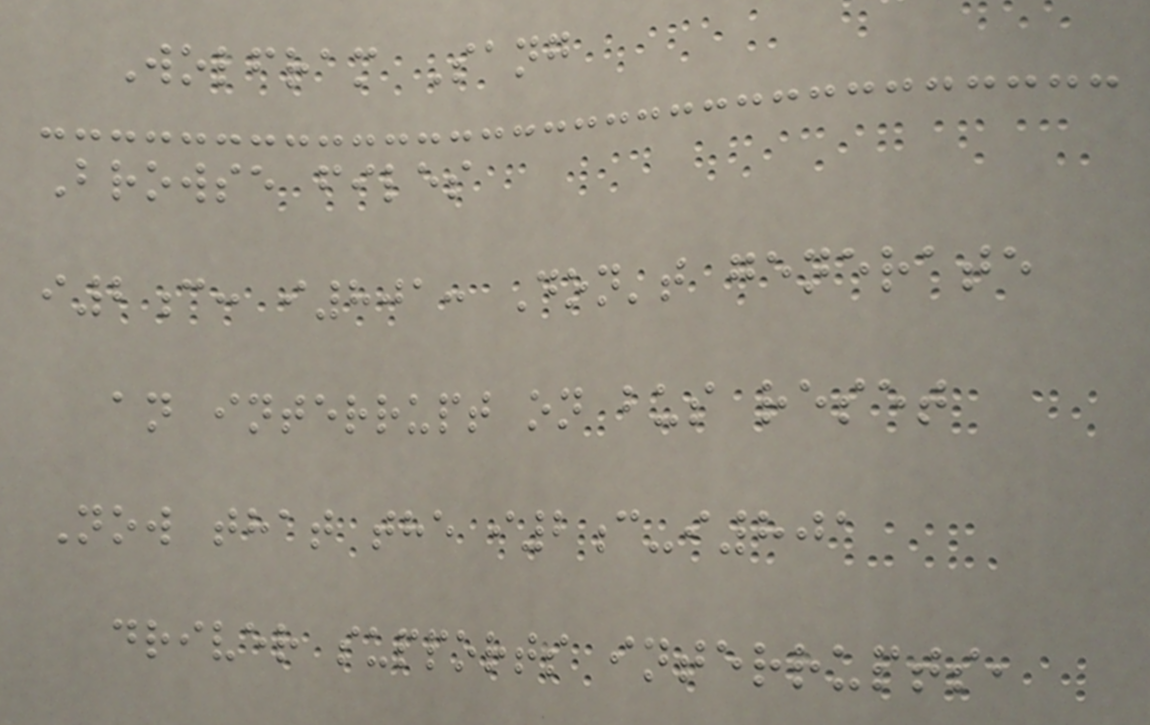Wolfram Sang
Browse files
i2c: i801: Don't generate
an interrupt on bus reset
Now that the i2c-i801
driver supports interrupts,
